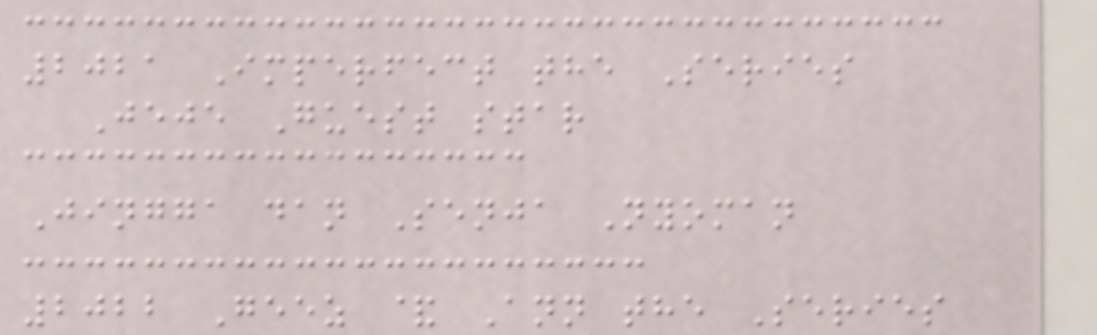2021 Imperfect the Series
Jeje Guest star
Jingga dan Senja Nyoman
2022 Geez & Ann the Series
